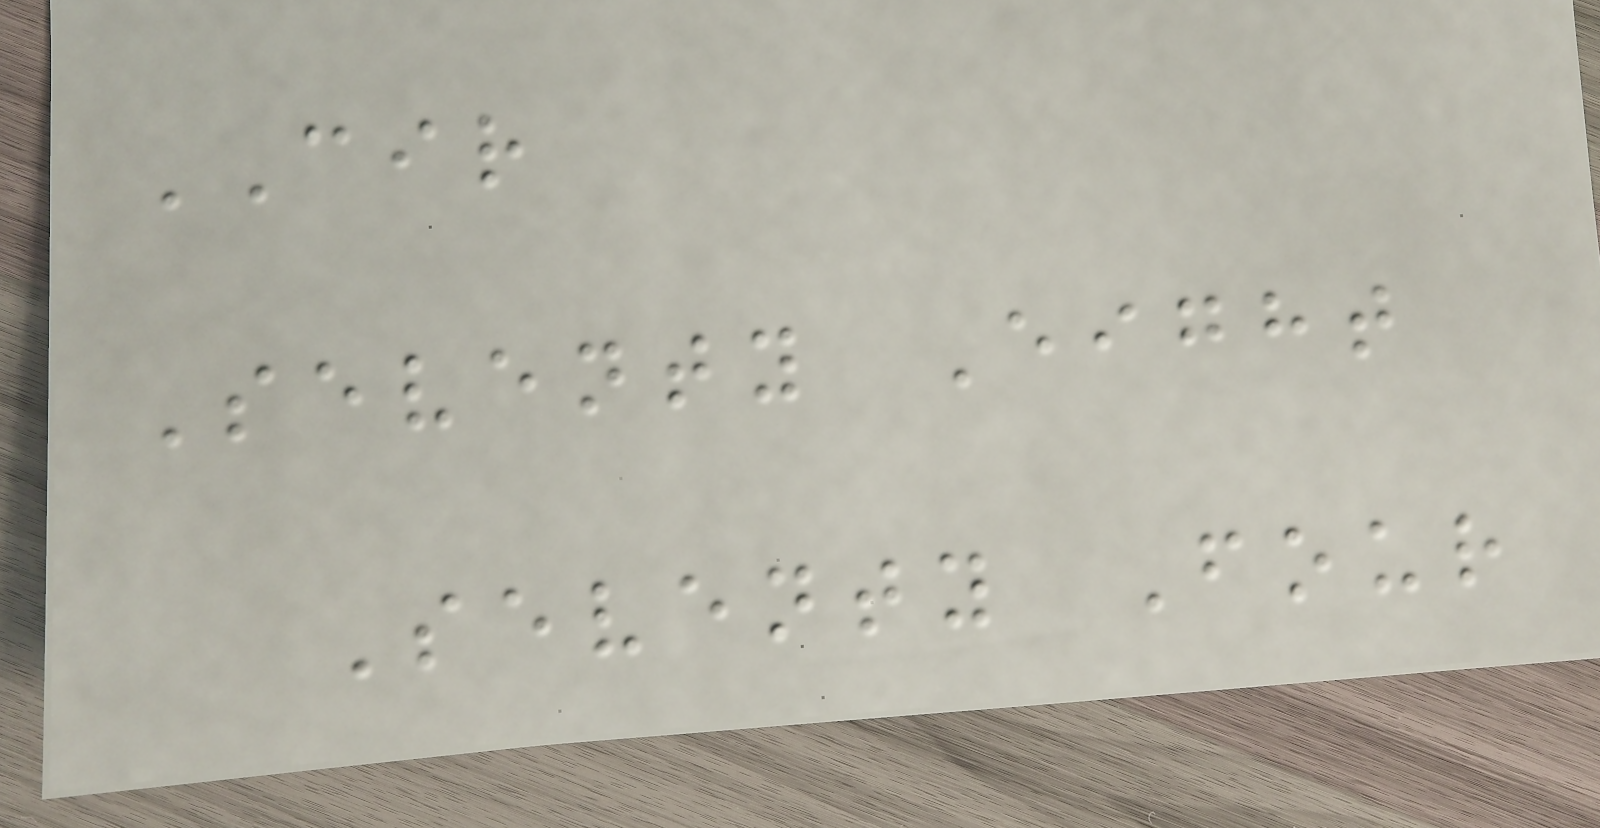CIR
Seventy Eight
Seventy Four
